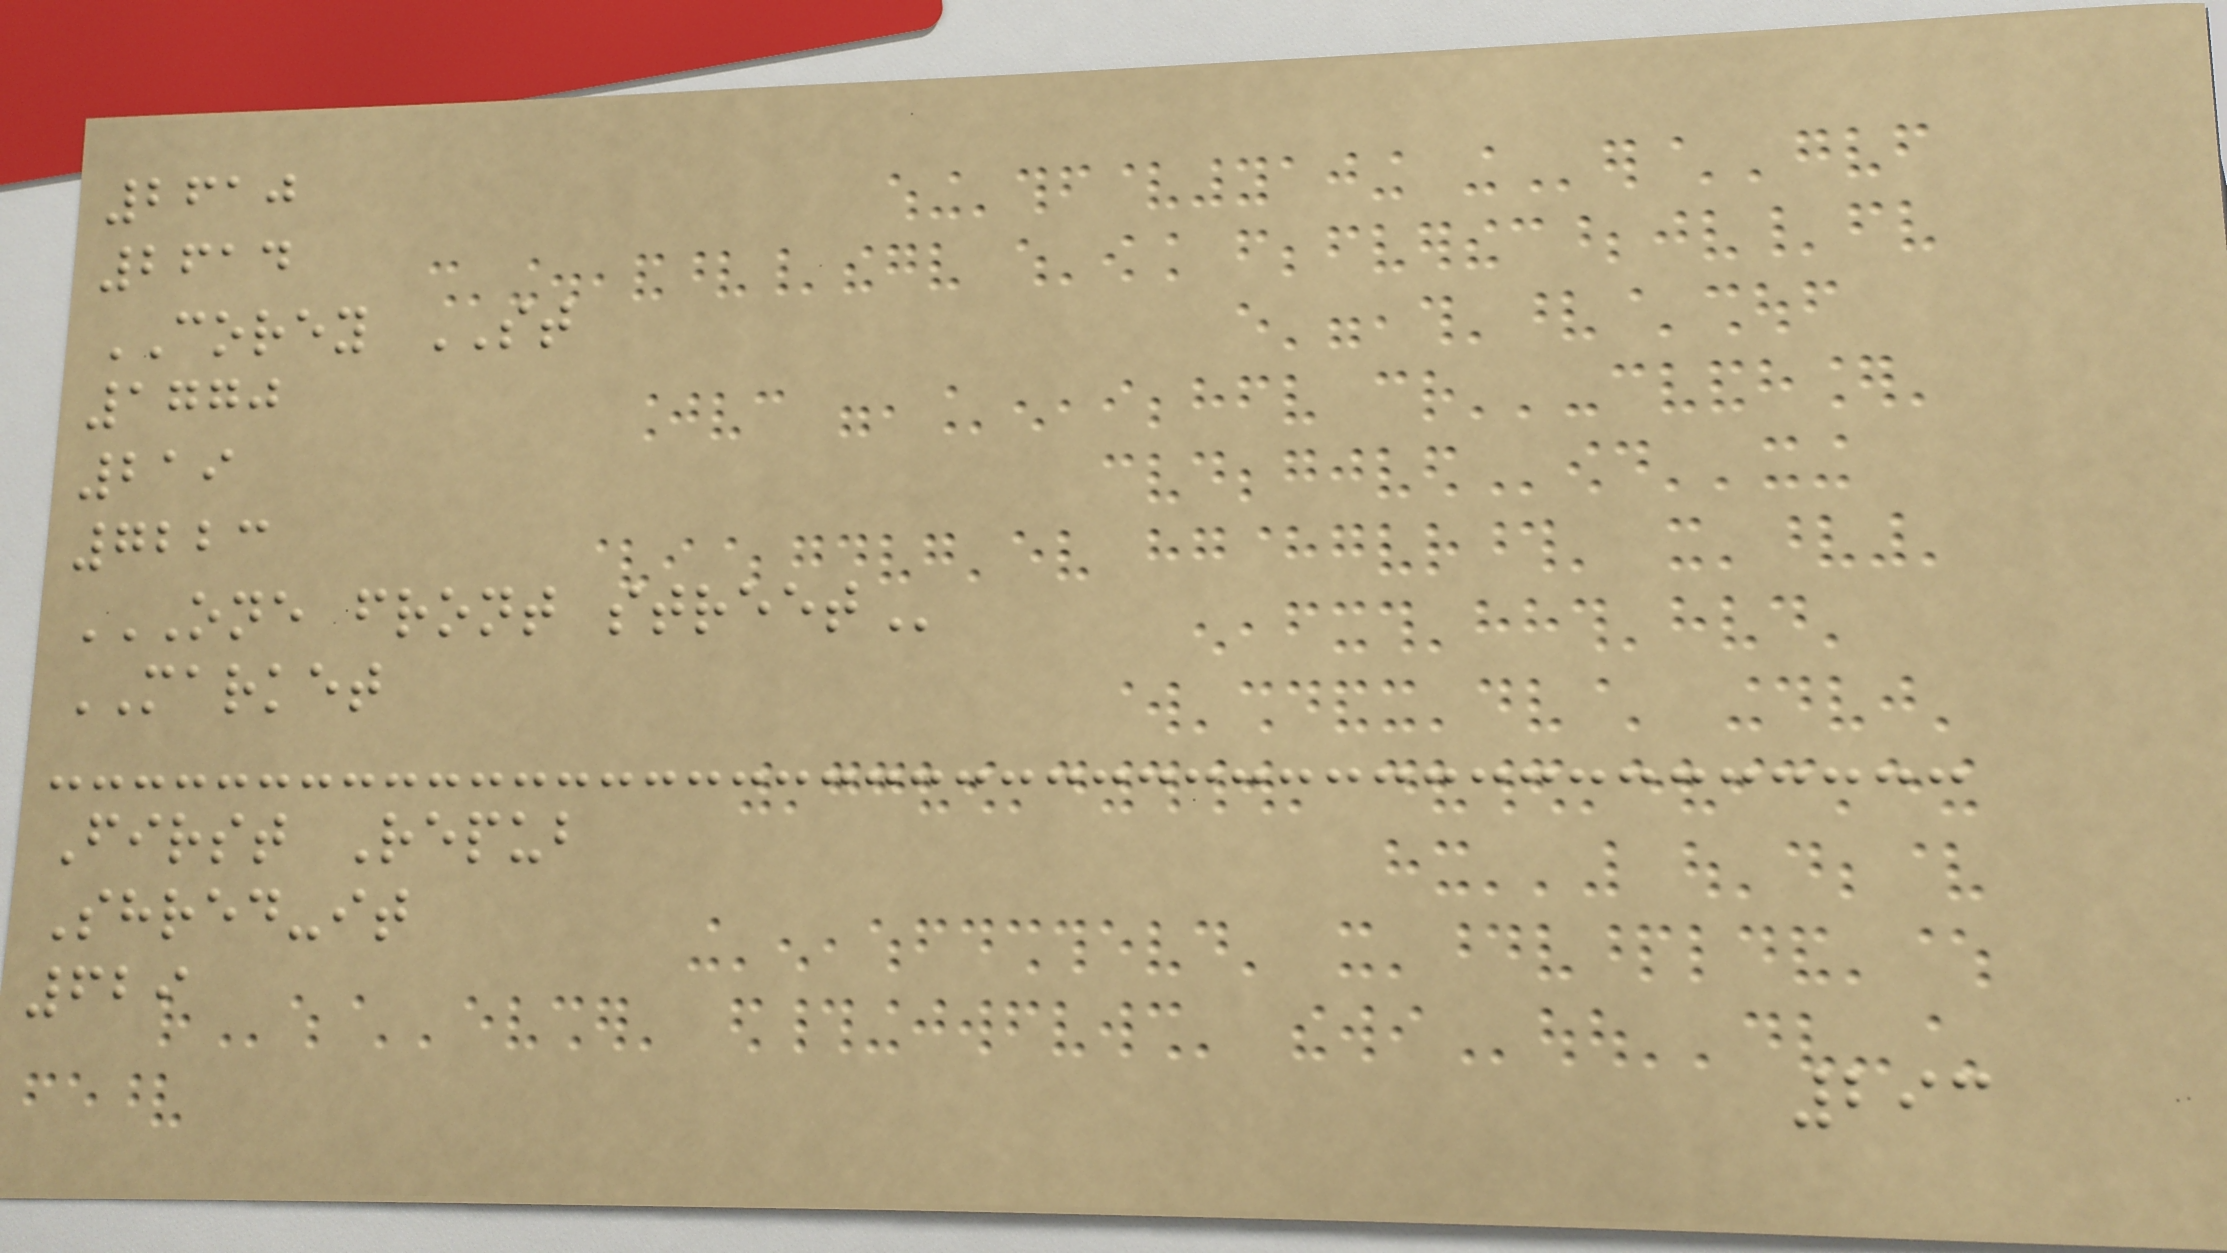2610
2614
COREY ST
1770
219
7223
ONE FRONT STREET
MARKET
First Repub
Shred-it
629
293
